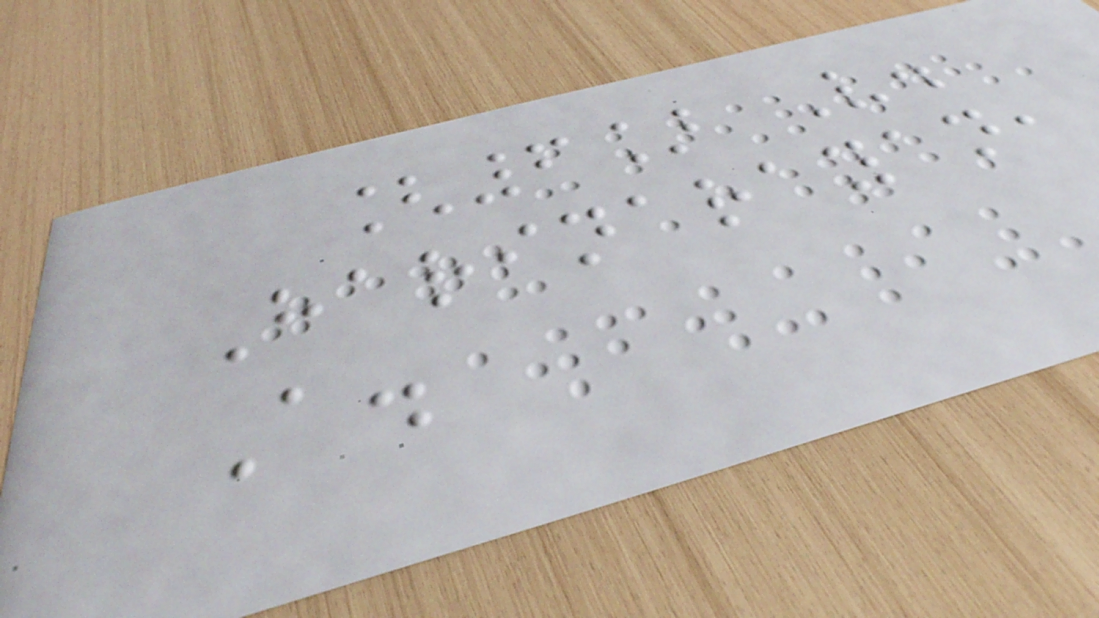[6] V.
Harinarayan,
A.
